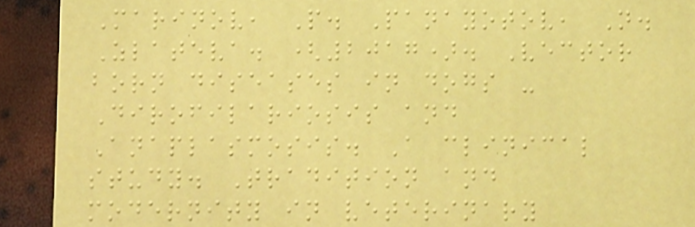Marinov, P. Panayotov, N.
Zlateva. (2017). Vector
born diseases in dogs -
Dirofilariosis and
Anaplasmosis. A clinical
study. Tradition and
modernity in veterinary
